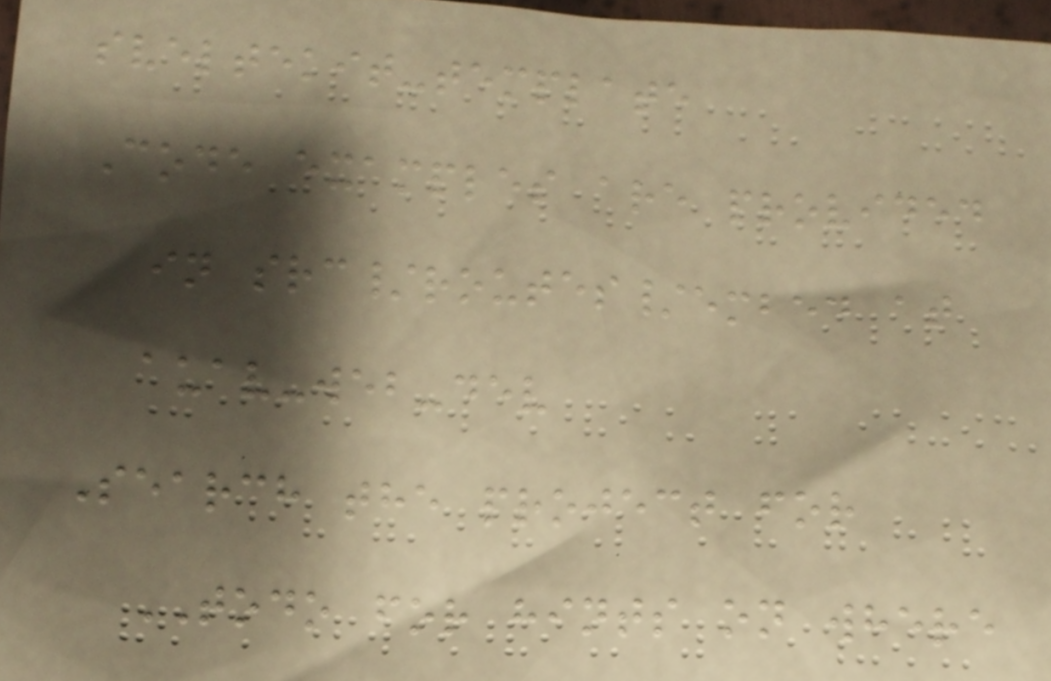sveltekit-template
Code examples are provided
in src/routes/embed at
auav-web-dev
Search the project for
TODO for hints on where
